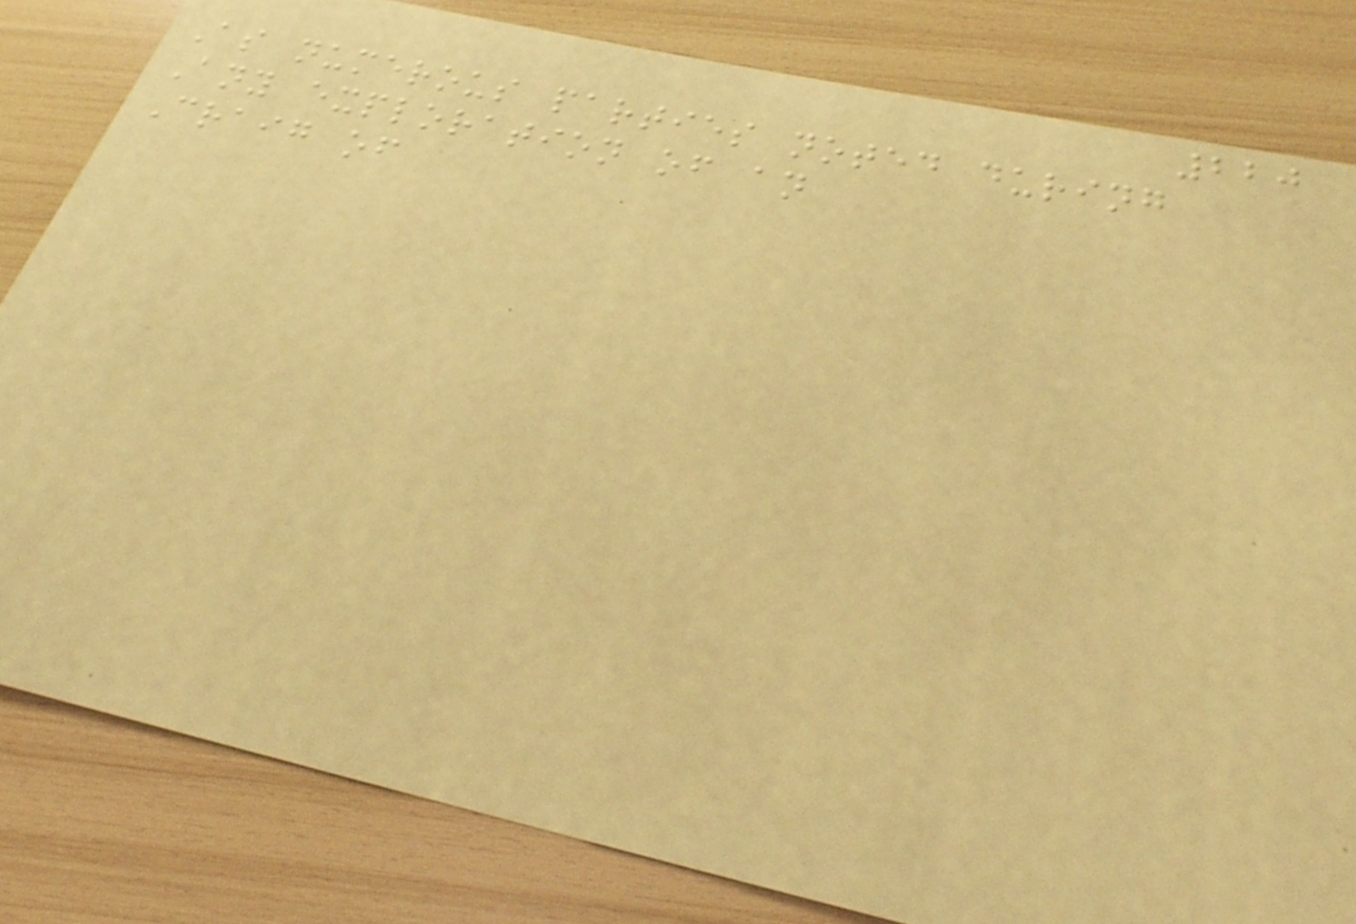220
As numerous parties noted during
Any exploration of an
Craig of
